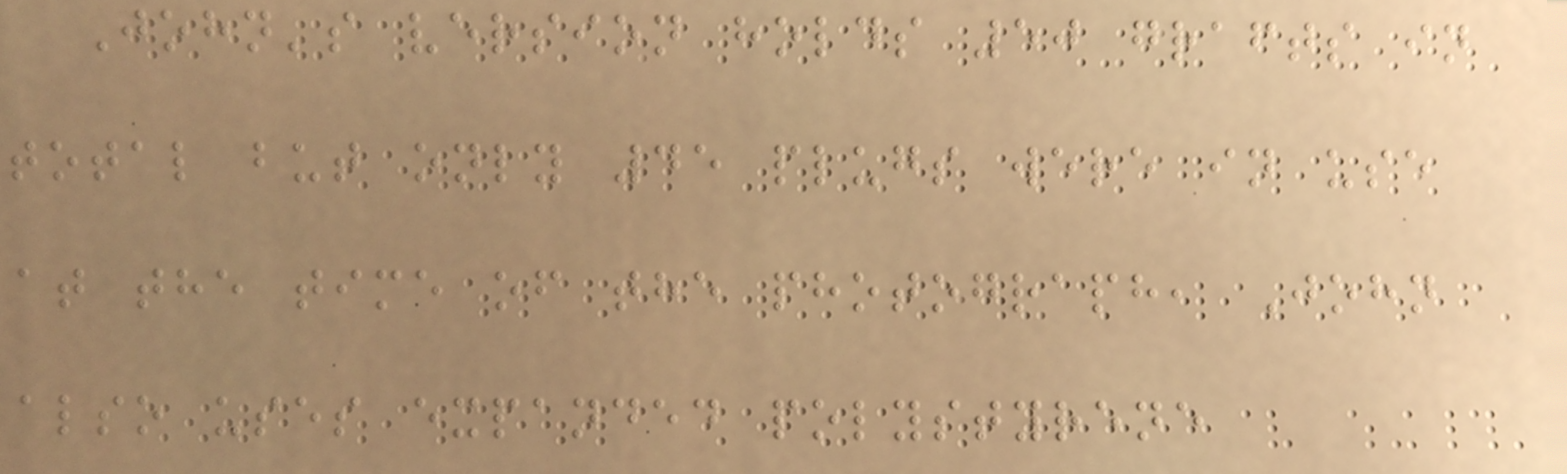John's version holds 50 grafts in
total but only 45 plugs were in use
at the time of the photograph, John
also uses expanded polystyrene
